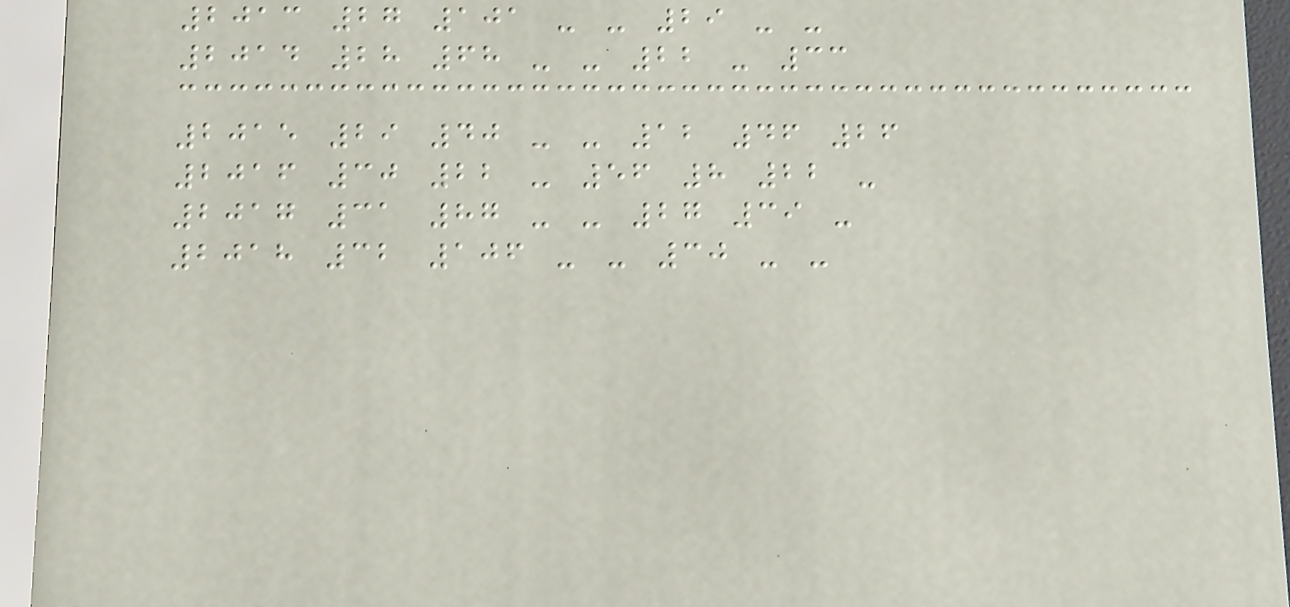2013 27 101 - - 29 - -
2014 28 68 - - 22 - 33
2015 29 40 - - 12 46 26
2016 30 22 - 56 8 22 -
2017 31 87 - - 27 39 -
2018 32 106 - - 30 - -
